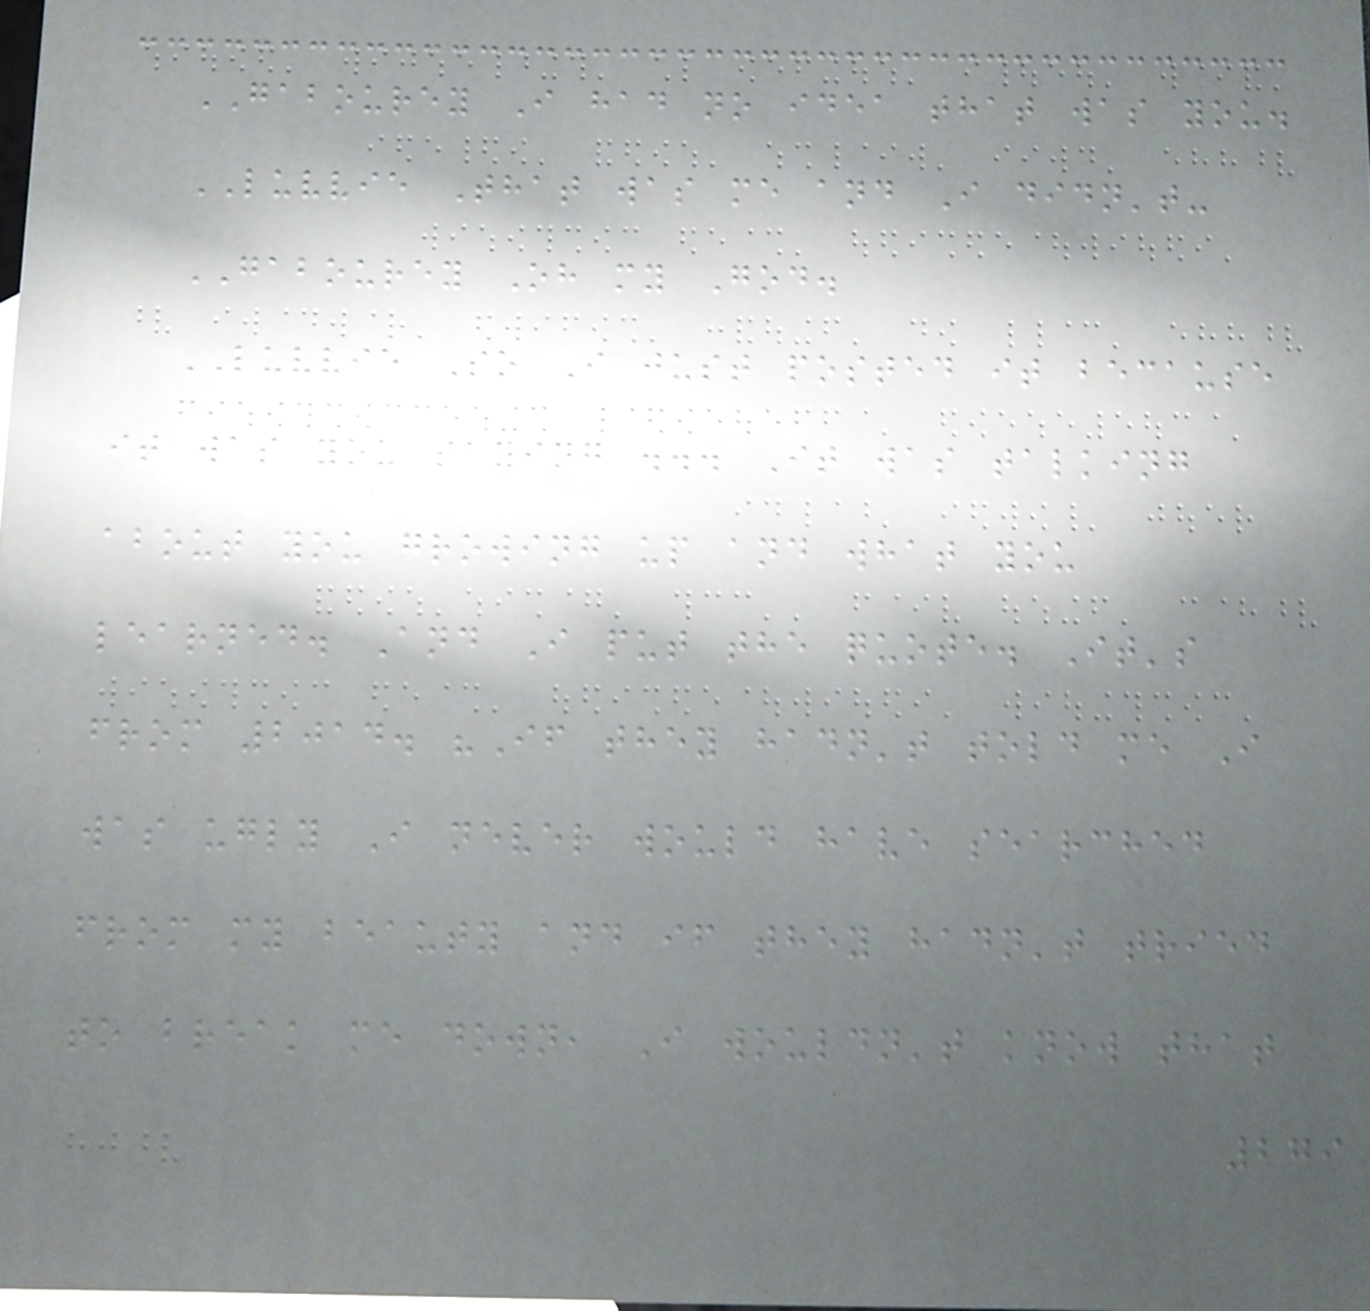GABOUREY I had no idea that was you.
LUVVIE That was me and I didn't-
GABOUREY Oh my God.
LUVVIE So I just posted it because
it was you saying ... It was talking
about you growing up and what you
learned. And I put the quote. It's
from 2014. "If they hadn't told me I
was ugly I never would have searched
from my beauty and if they hadn't tried
to break me down, I wouldn't know that
279
